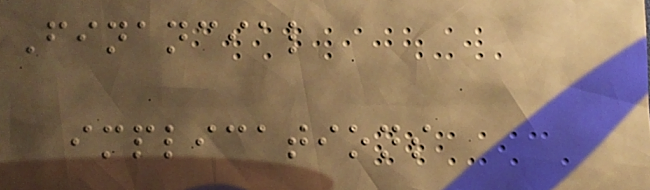Financial
implications
